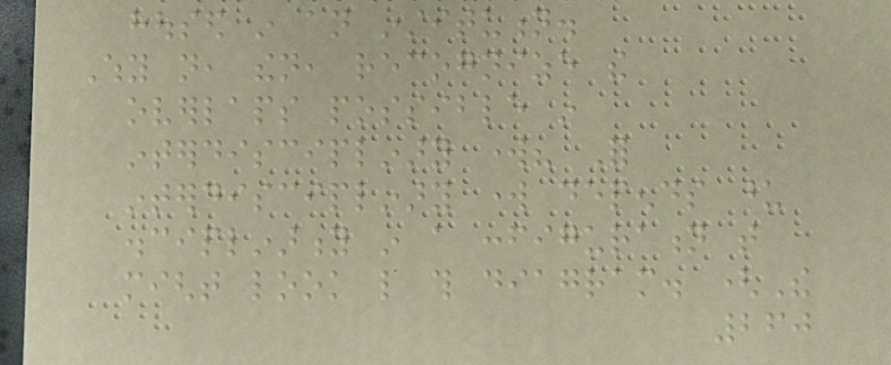housed in an institution.
Why not, then, recognize the
overlaps possible in
interdisciplinary work? For
interdisciplinary work depends upon
disciplinarity in a configuration that
might look like this diagram. (The
260
